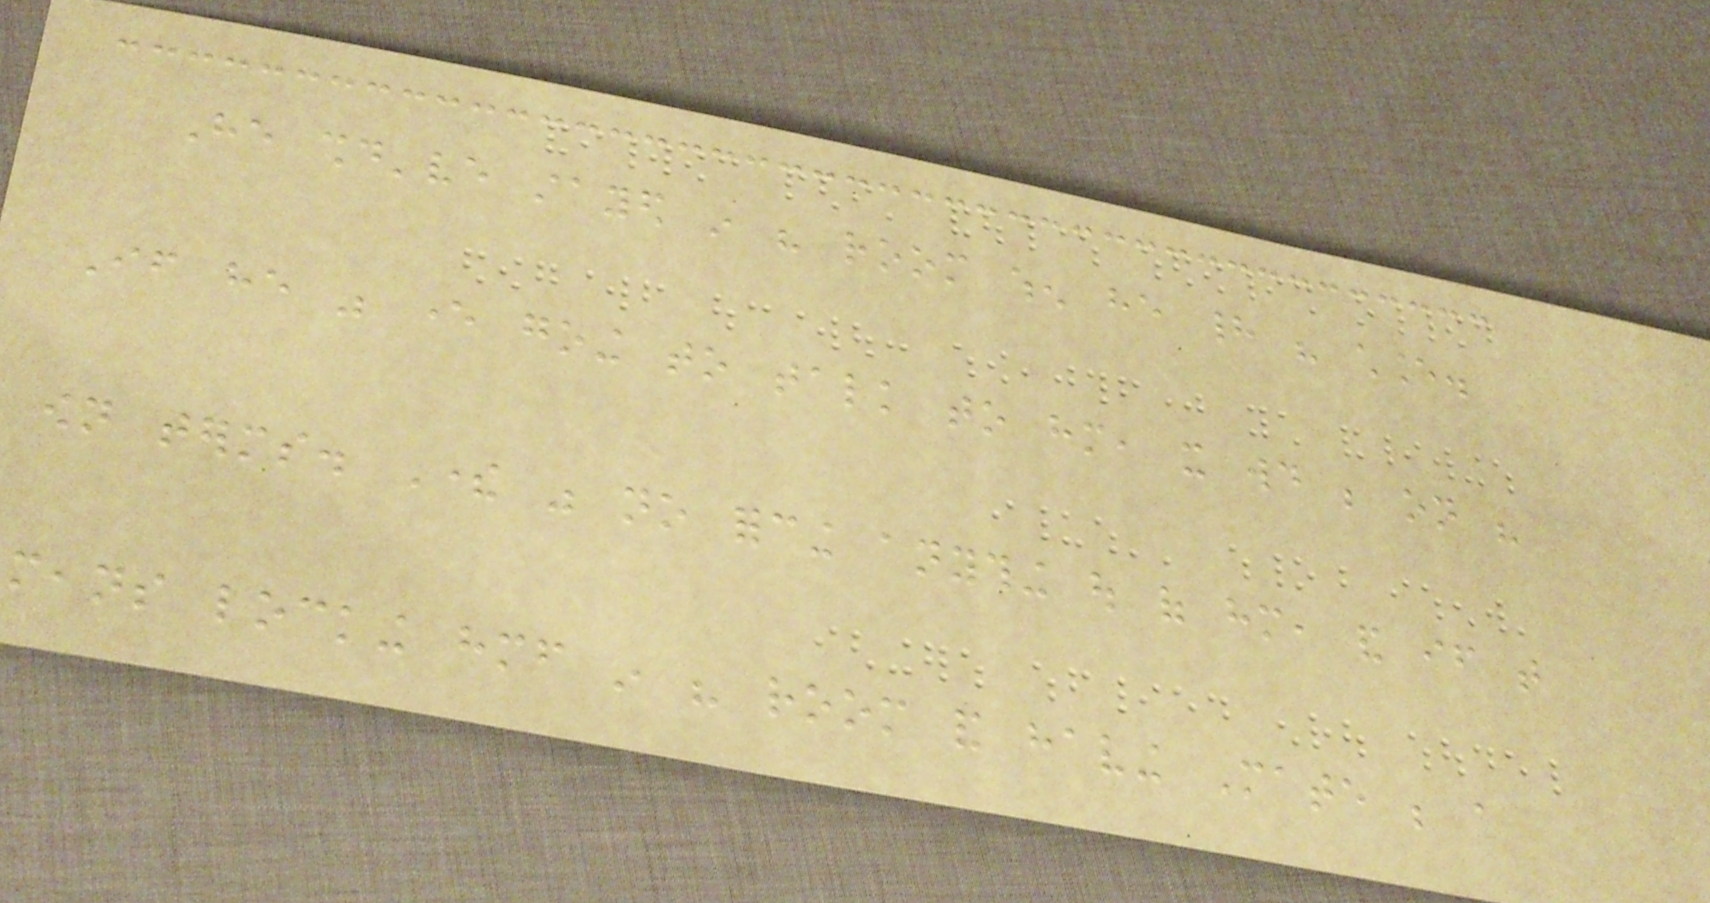He should've stayed in his room when he had his chance.
If he was ever going to talk to him, it would be on his
own terms. There was no forcing anything out of him, and if that
means locking himself in his room and having Mate be a
